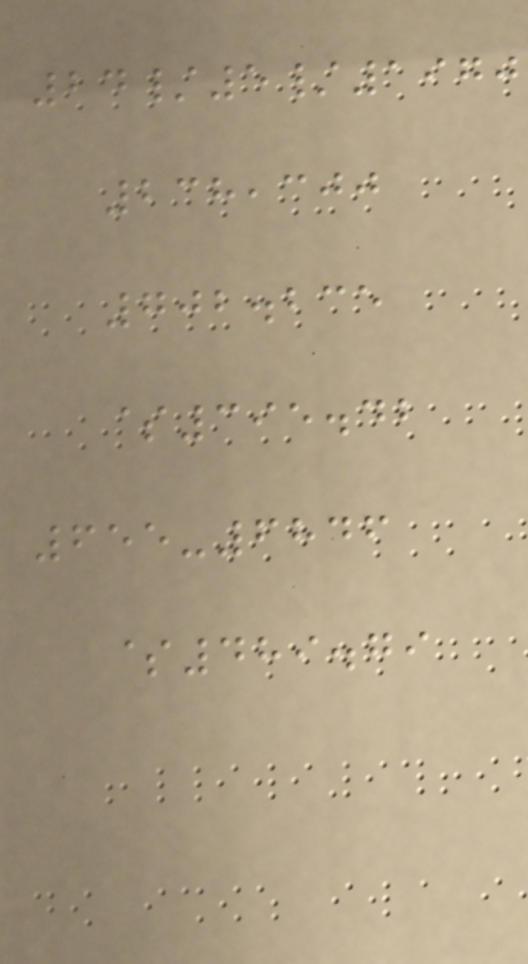24/5/1970
238,300
702.235
$395.42
655-6846
$489.79
